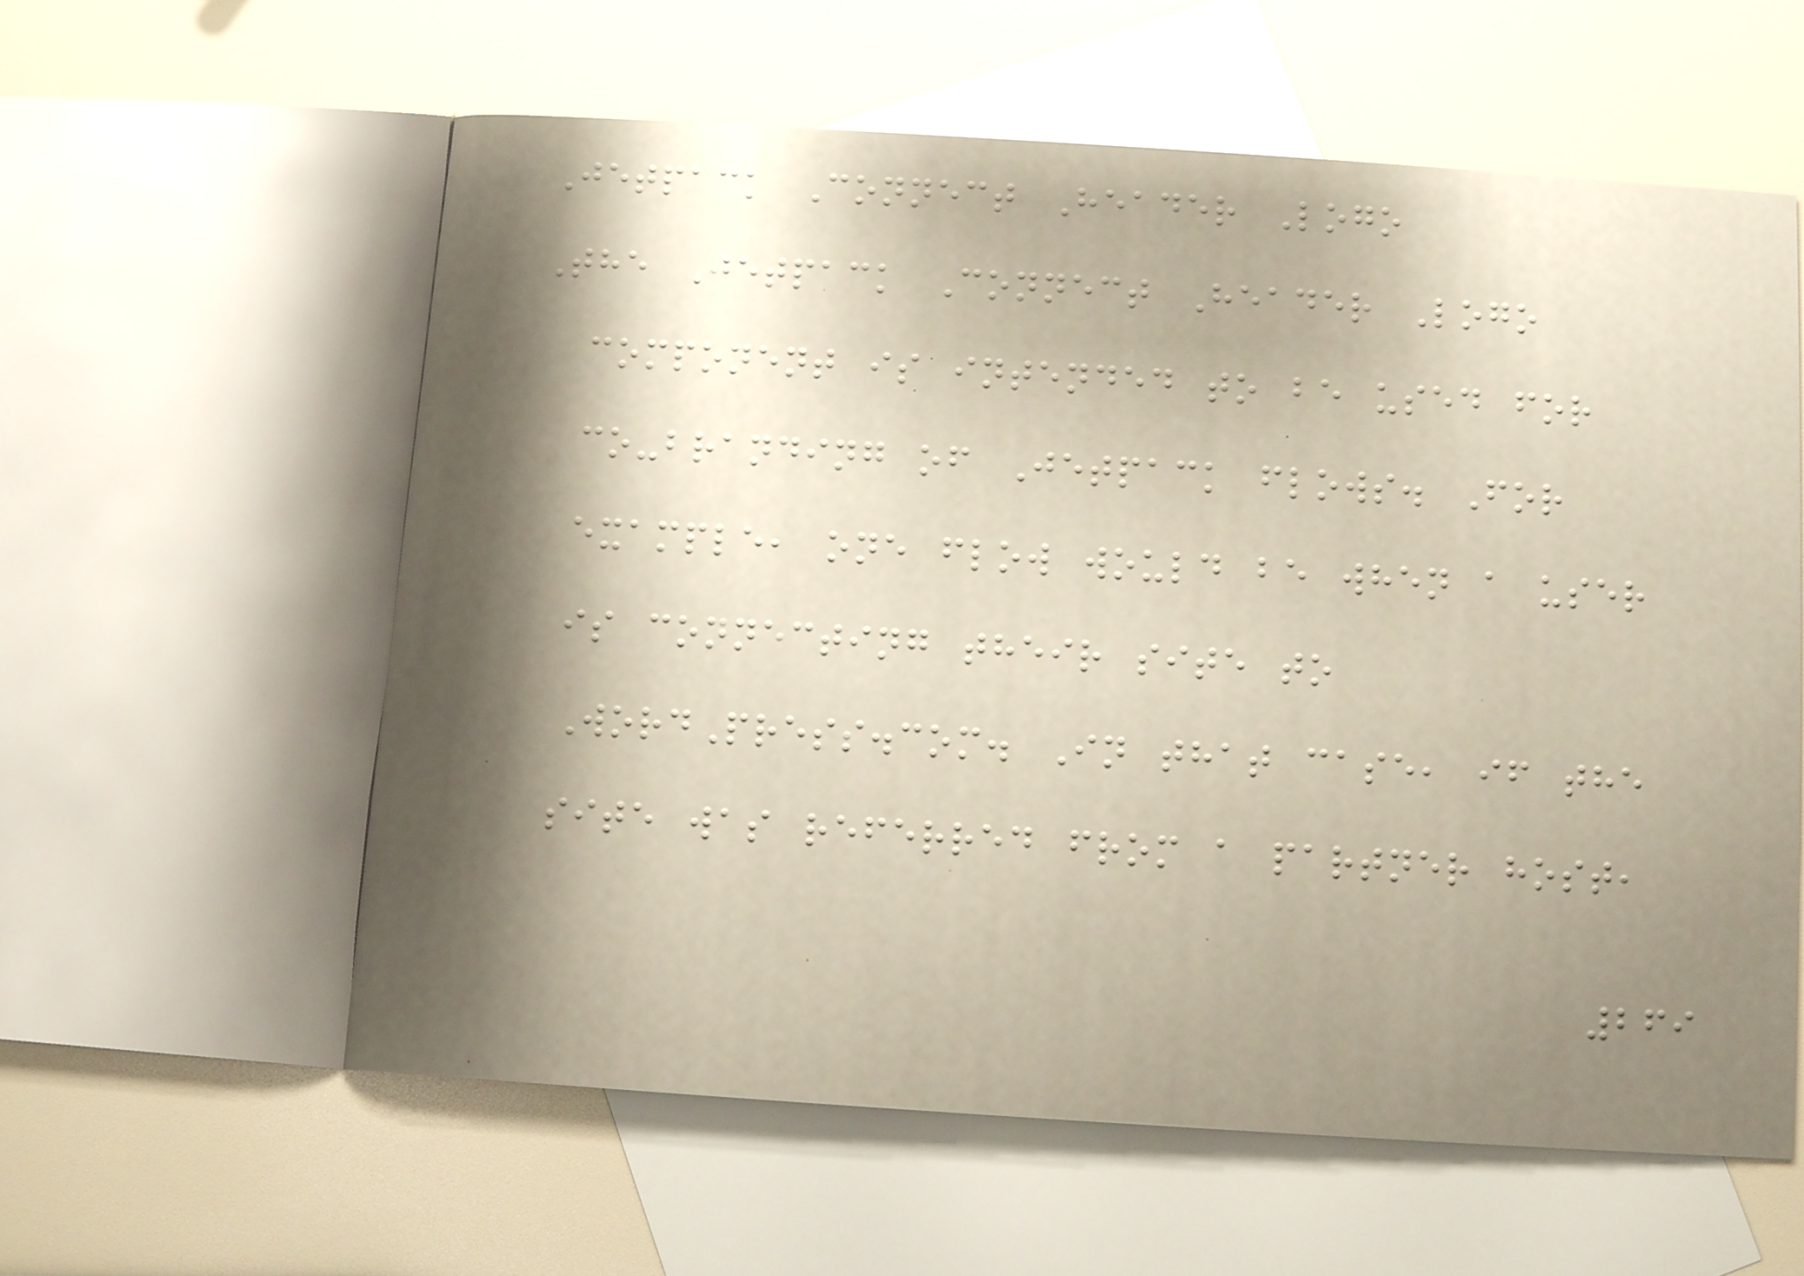Jetpack Connect Header Logo
The Jetpack Connect Header Logo
component is intended to be used for
co-branding of Jetpack flows. For
example, one flow would be when a user
is connecting their site to
WordPress.com. In that case, if the
site was referred from a partner host,
269
